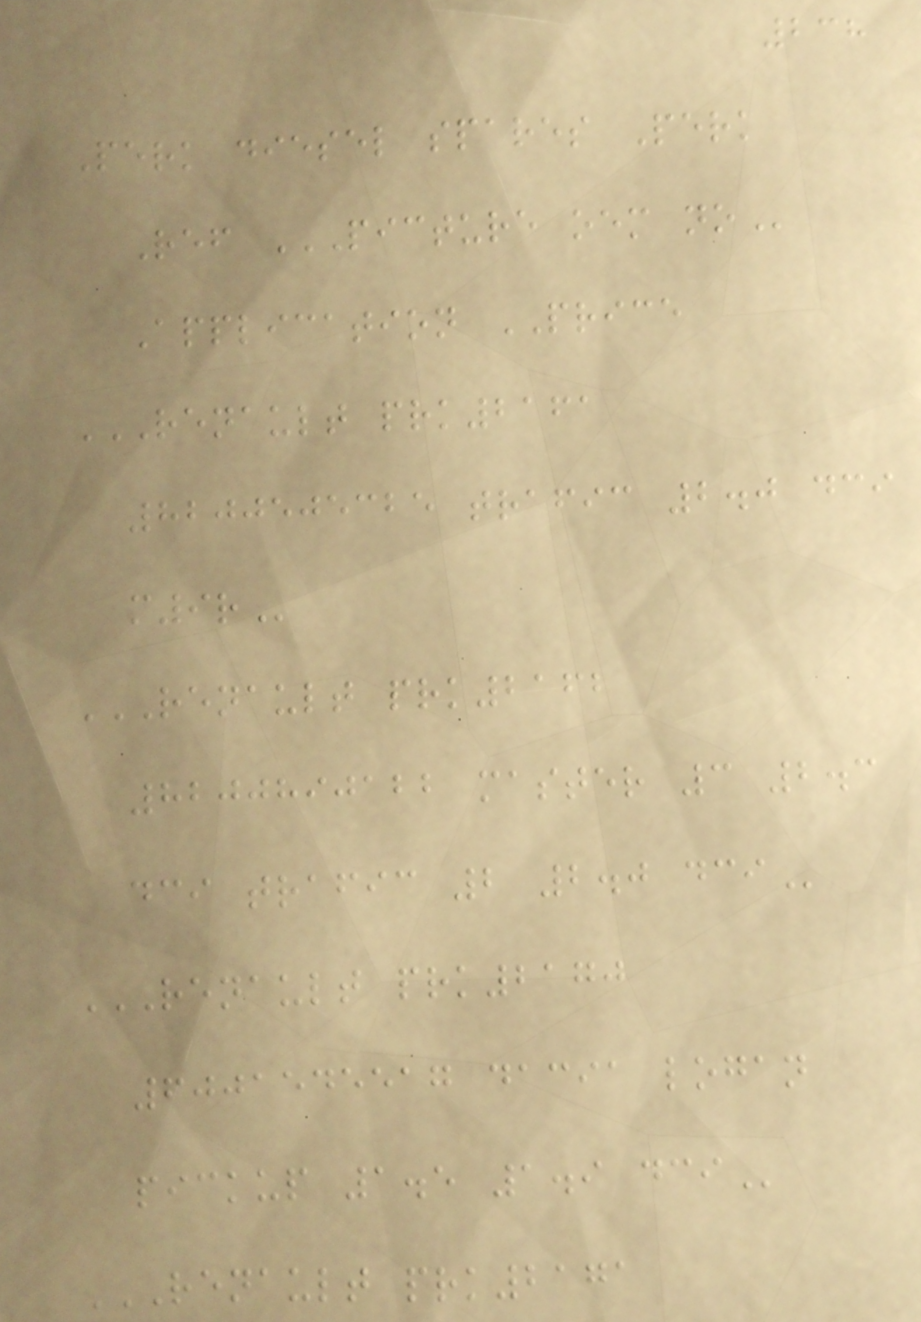238
Perk diesel spares Perk
Ref PICTURE OEM NO
Application PRICE
RENAULT PRK2161
8200505325 TRAFIC 2.0 DCI
M9R
RENAULT PRK2162
8200890122 MASTER 3 2.3
DCI TRAFIC 2 2.0 DCI
RENAULT PRK2170
6001545517 DACIA LOGAN
PICKUP 1.5 1.9 DCI
RENAULT PRK2171
